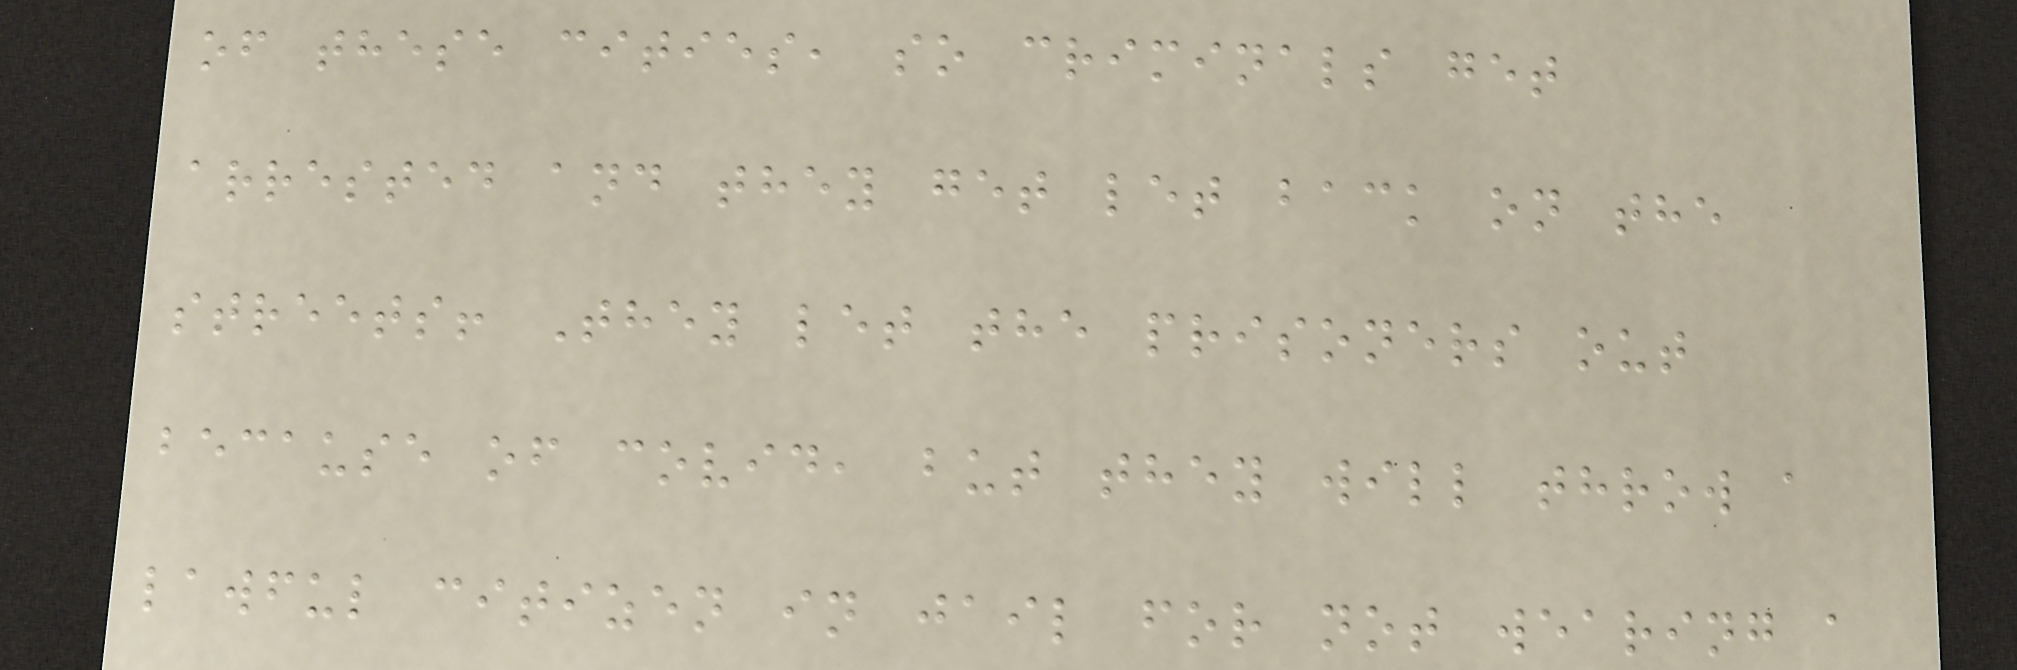of these cities, so criminals get
arrested and they get let back on the
streets! They let the prisoners out
because of covid, but they will throw a
lawful citizen in jail for not wearing a
